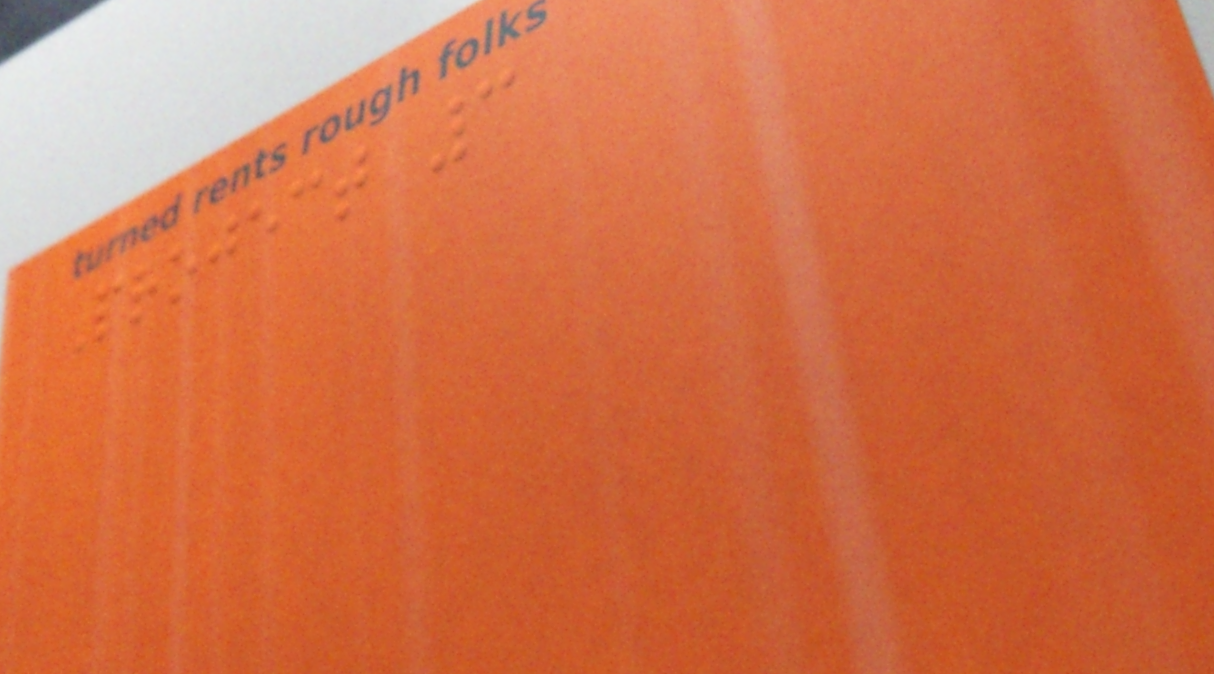Project 3
